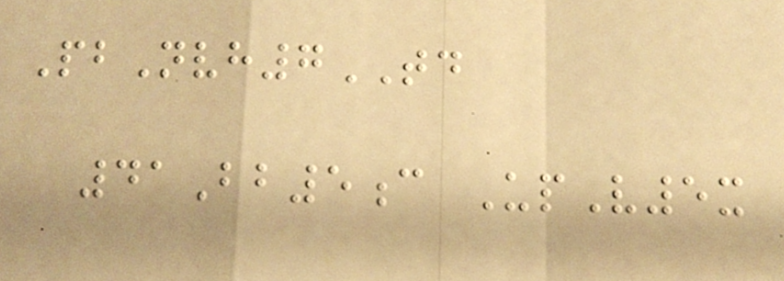PbNvh7TD
41Bb5c UpV5x
